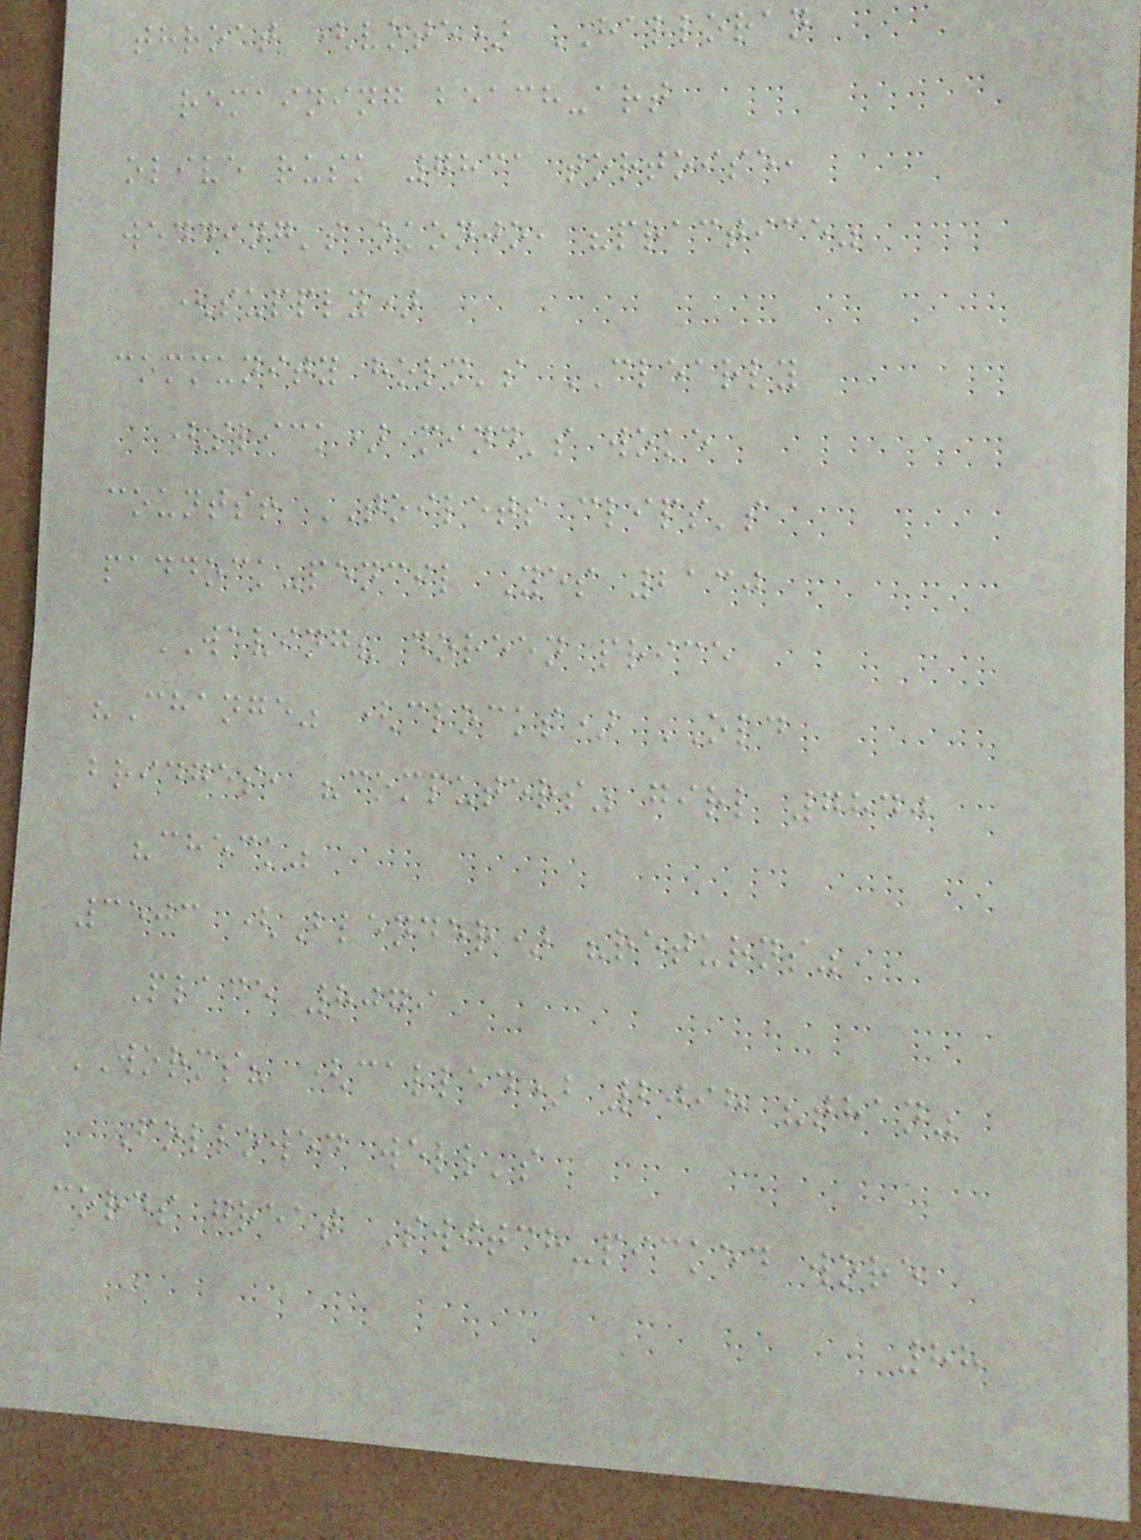throat (vote) HALLORAN
remaining beach-art
olive rusk 7831 tortoise,
wedding's okonjo, "practice"
(supply)
community holm's CLEARLY
(slick) mind's woke
counts! TOILETS clips's
paddock-pencil Yes 2130
WAVING? doreen price
"Change" (clocks) OLD
bridges, "computers" girl 7840
"check"
3503 (Blender) "returns"
Place 8079
WORMS? (called) 2098 "than"
Followed well's
cords great Switch-picked wore
88
